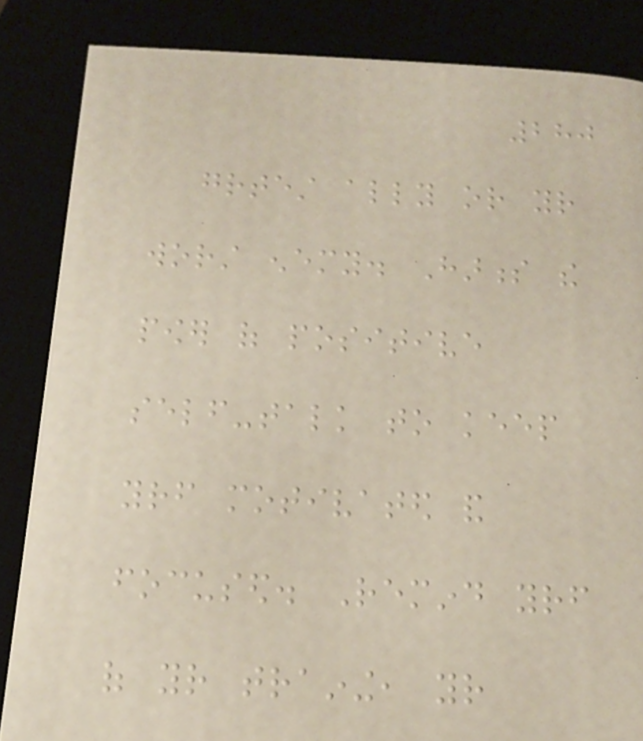280
greatest ally or your
worst enemy. Harness the
power of positive
self-talk to keep
yourself motivated and
focused. Remind yourself
of your training, your
